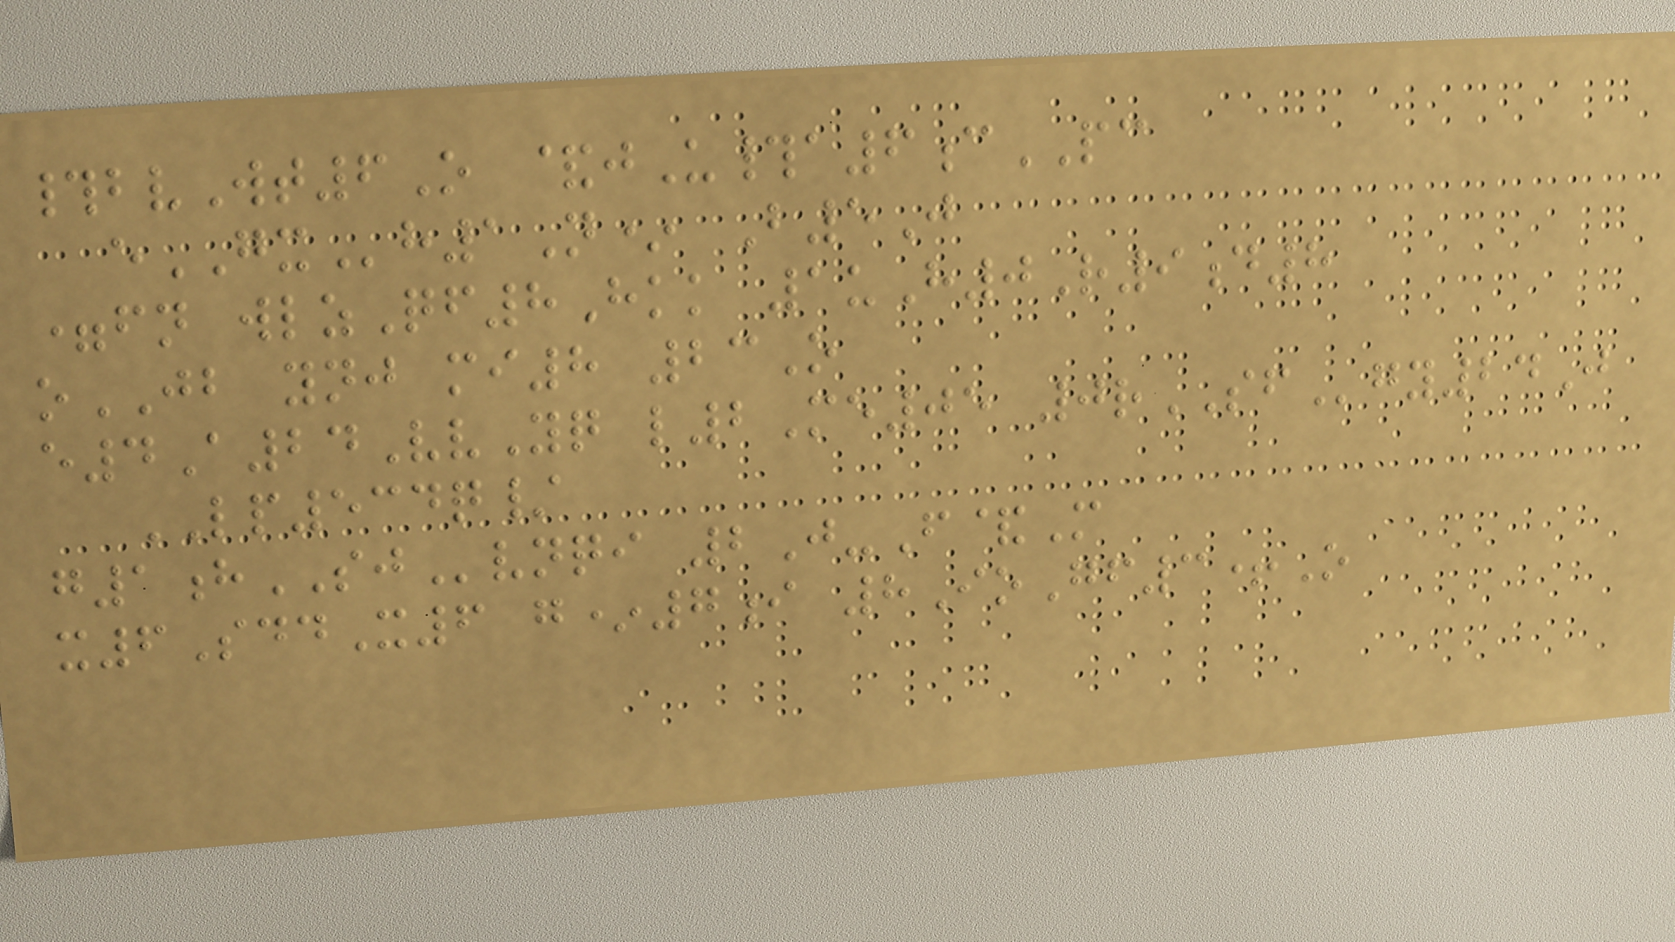#bvWt6O &jU#a6cPC
eGXh1N* B5J
=fn wlzQf8Hkk 1uH0R9d8
oJB ynj mi8 23O
e4A24VvYq l2Me05 0rSFgy24J
LP534q/
g1hSJvnqi 2J-F&M
x6SddX6 g*7i 8IoGf3+O
